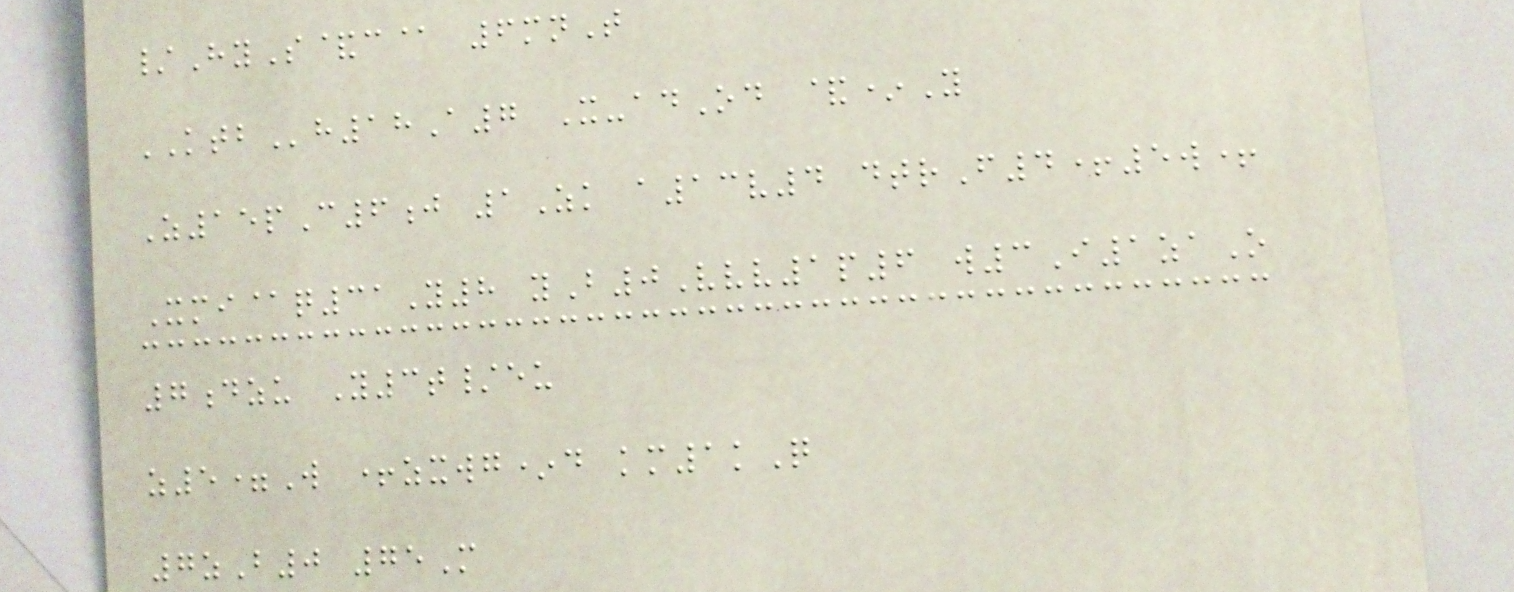/HyS&c@ 6mnT
KTBh18A7 X-adOd &*Y
Z15pC6j 1Zk a13v4 dtrF4+5w+
Xmi@q31Y8 yB0Vvv1p6 w3I1zaO
7dzu Y3t/eu
z5=W +zxwg*d km1kQ
7zB0 75M
